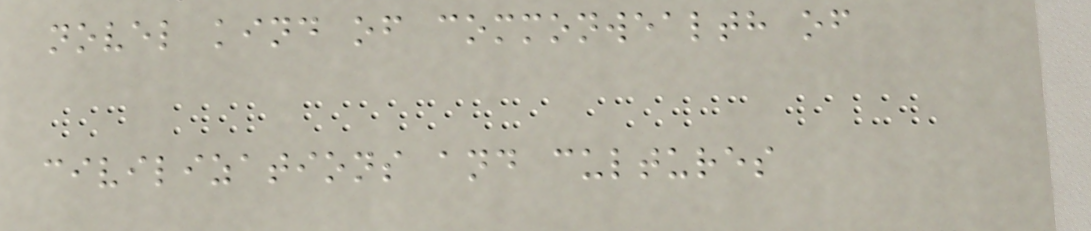novel kind of commonwealth of
civilizations and cultures
